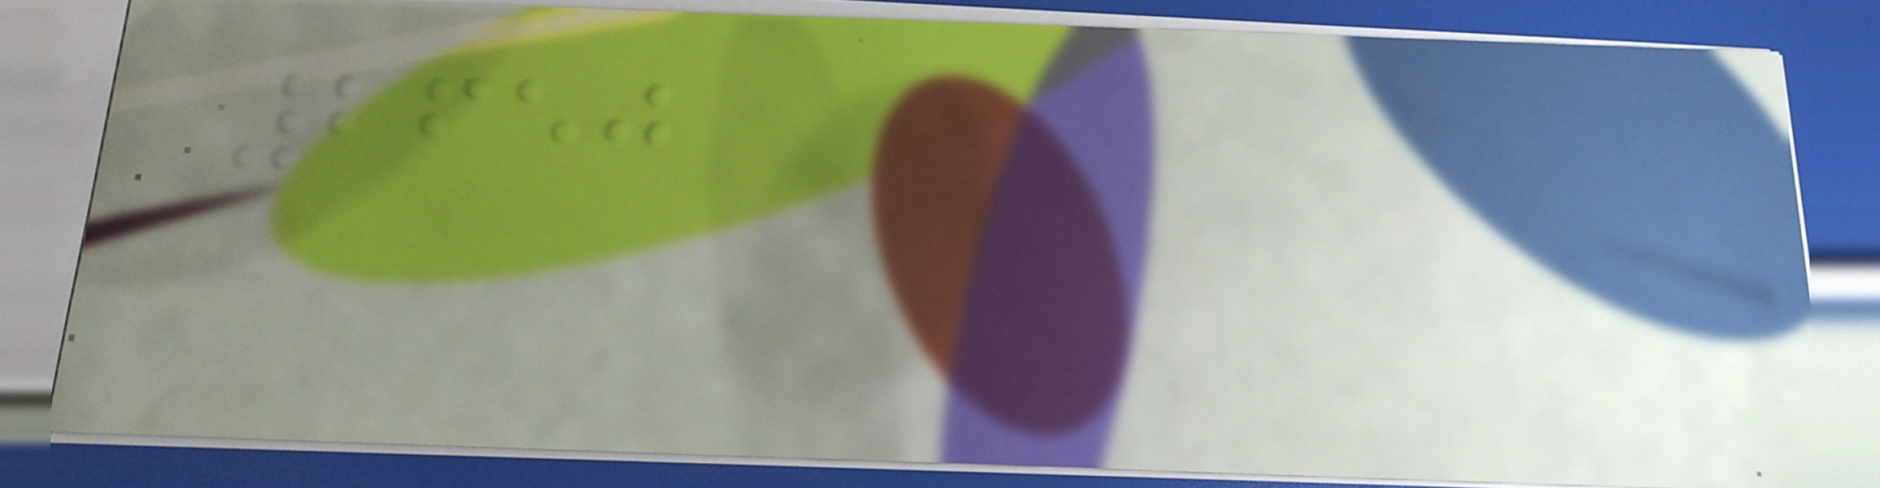2650
